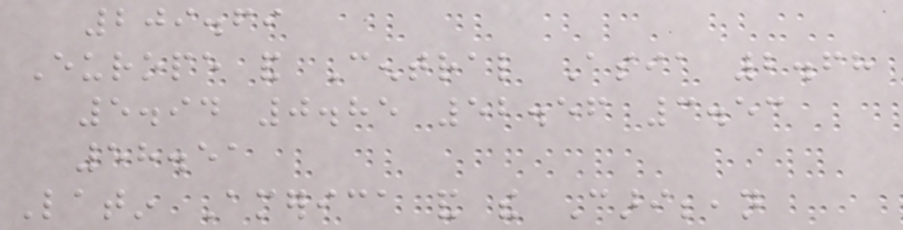209.69
Europe and Central Asia 2.68
5.94 0.85 52.56 3.53
58.51
Latin America and the Caribbean
